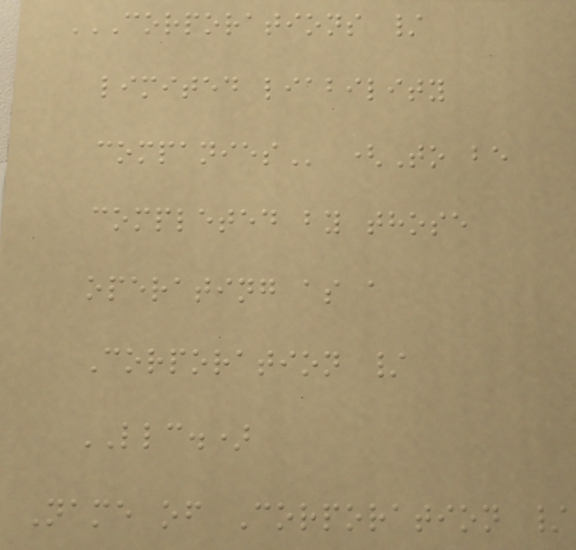CORPORATIONS /
LIMITED LIABILITY
COMPANIES (To be
completed by those
operating as a
Corporation /
LLC.)
Name of Corporation /
